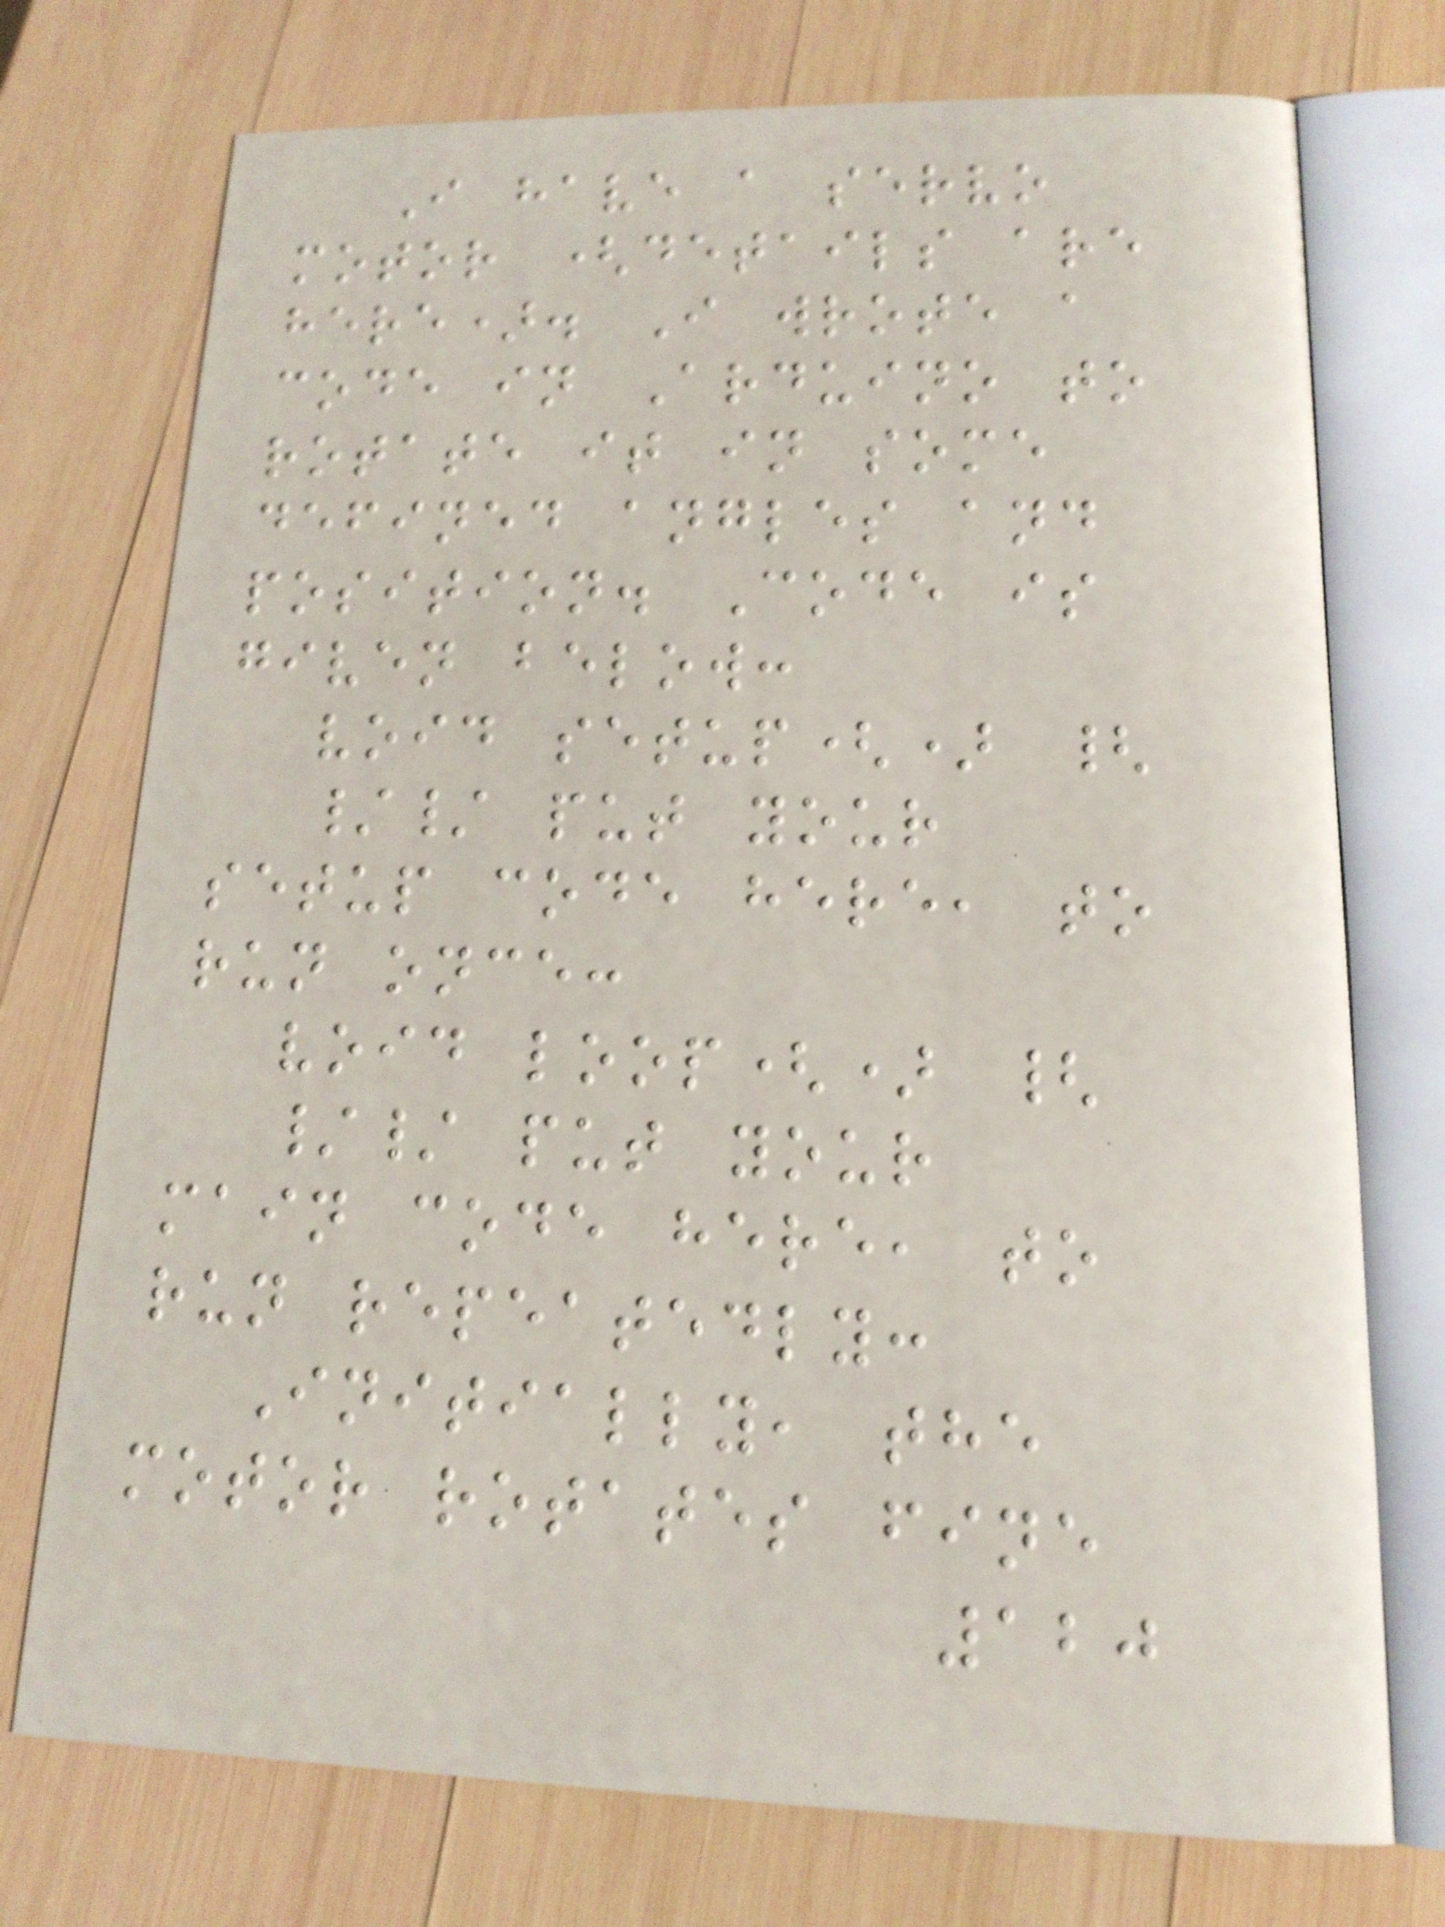I have a servo
motor (details are
here). I wrote a
code in Arduino to
rotate it in some
defined angles and
position. Code is
given below:
void setup() {
// put your
setup code here, to
run once:
void loop() {
// put your
main code here, to
run repeatedly:
Initially, the
motor rotates fine
120
